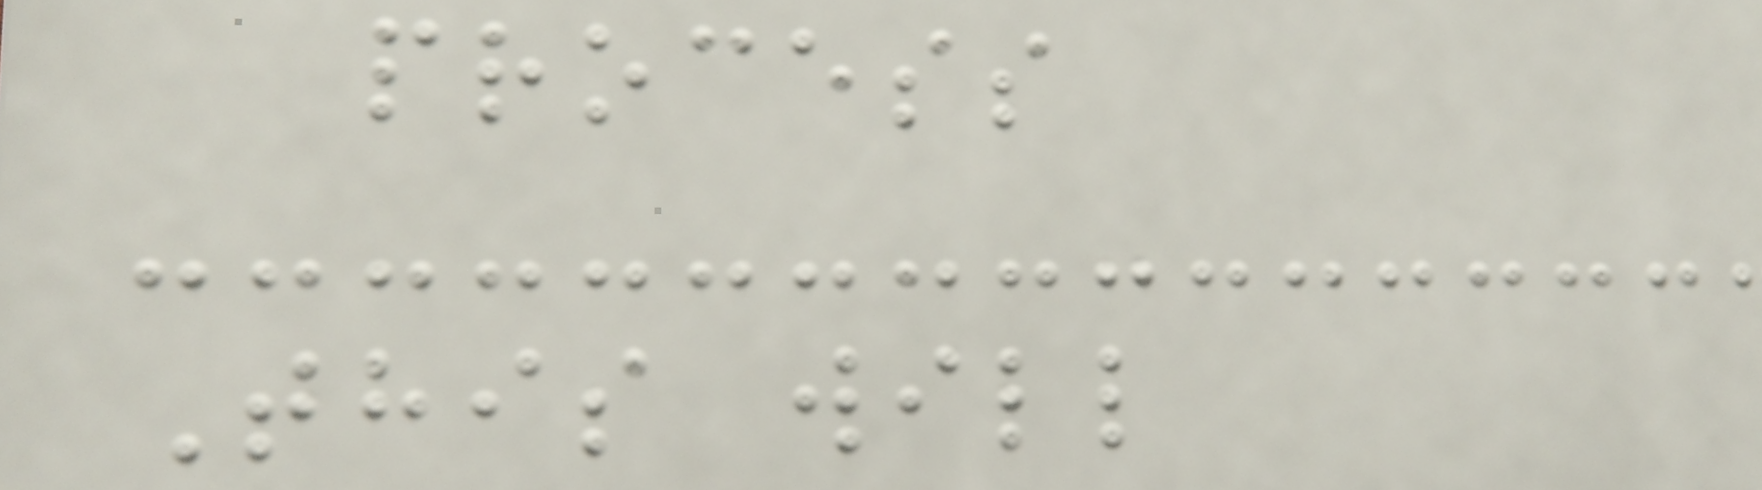process
This will
